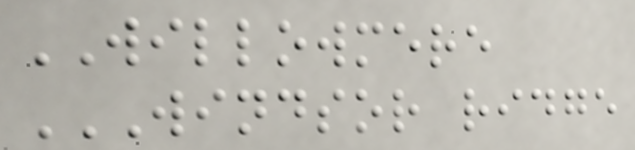WILLOWMERE
WINDSOR RIDGE
